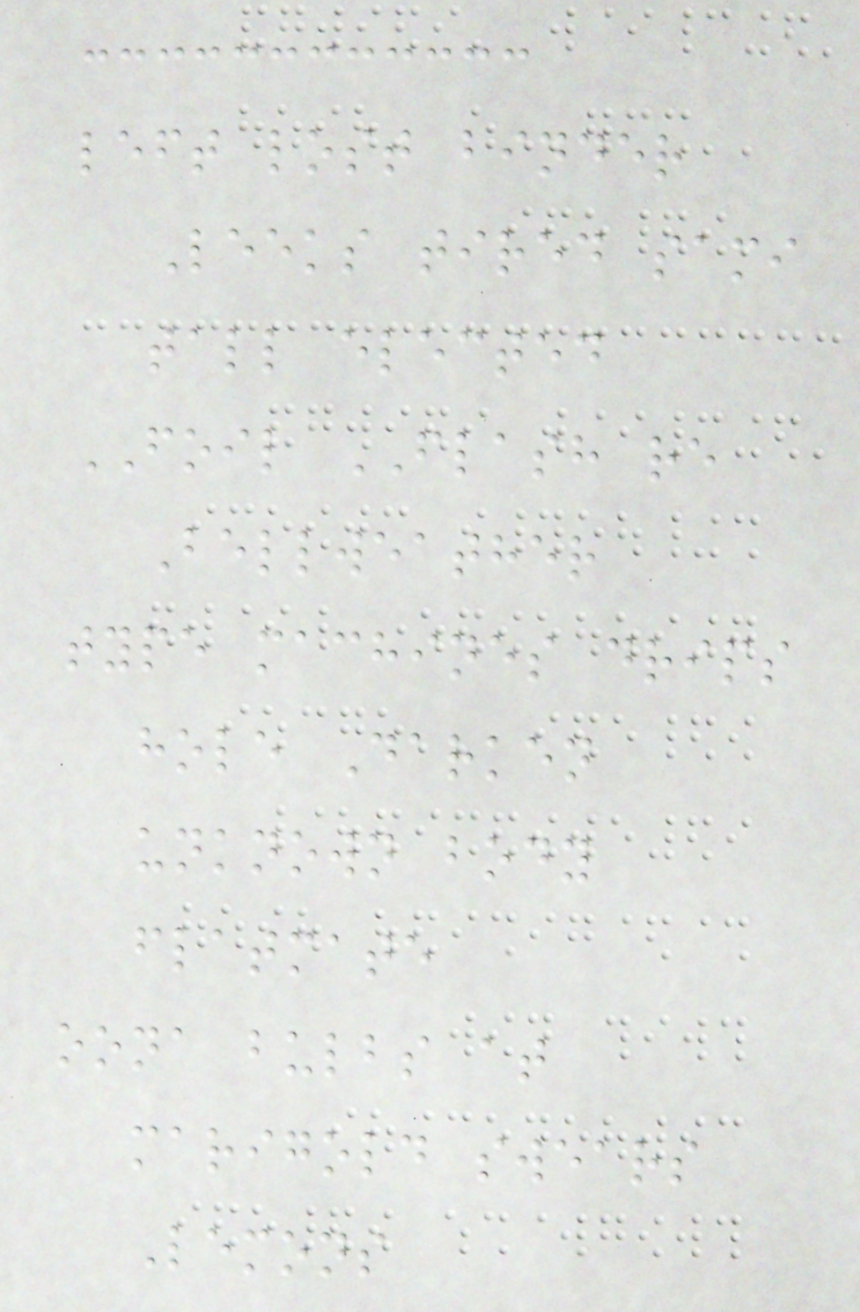left lost binder
Leeks tired sami
tall elected
FOIL FLASH re
Bellweather
type machines drips
hole Darken
unknown body
flatmate
oona bulbs at
marigold swears
Lemons
